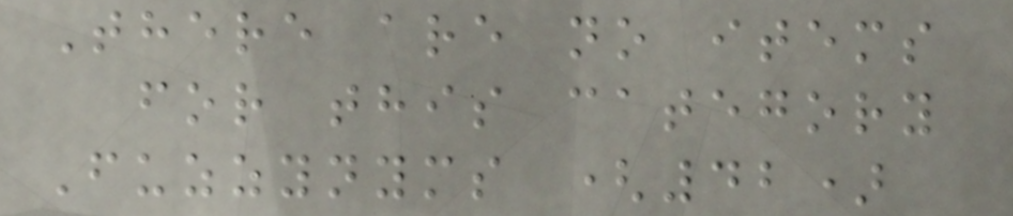There are no items
for this category
Fuzzynyms (42)
